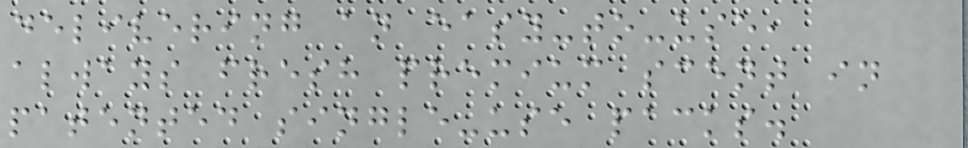delivering an easy-to-use,
always fresh premium scent in
patented single-use packs.
